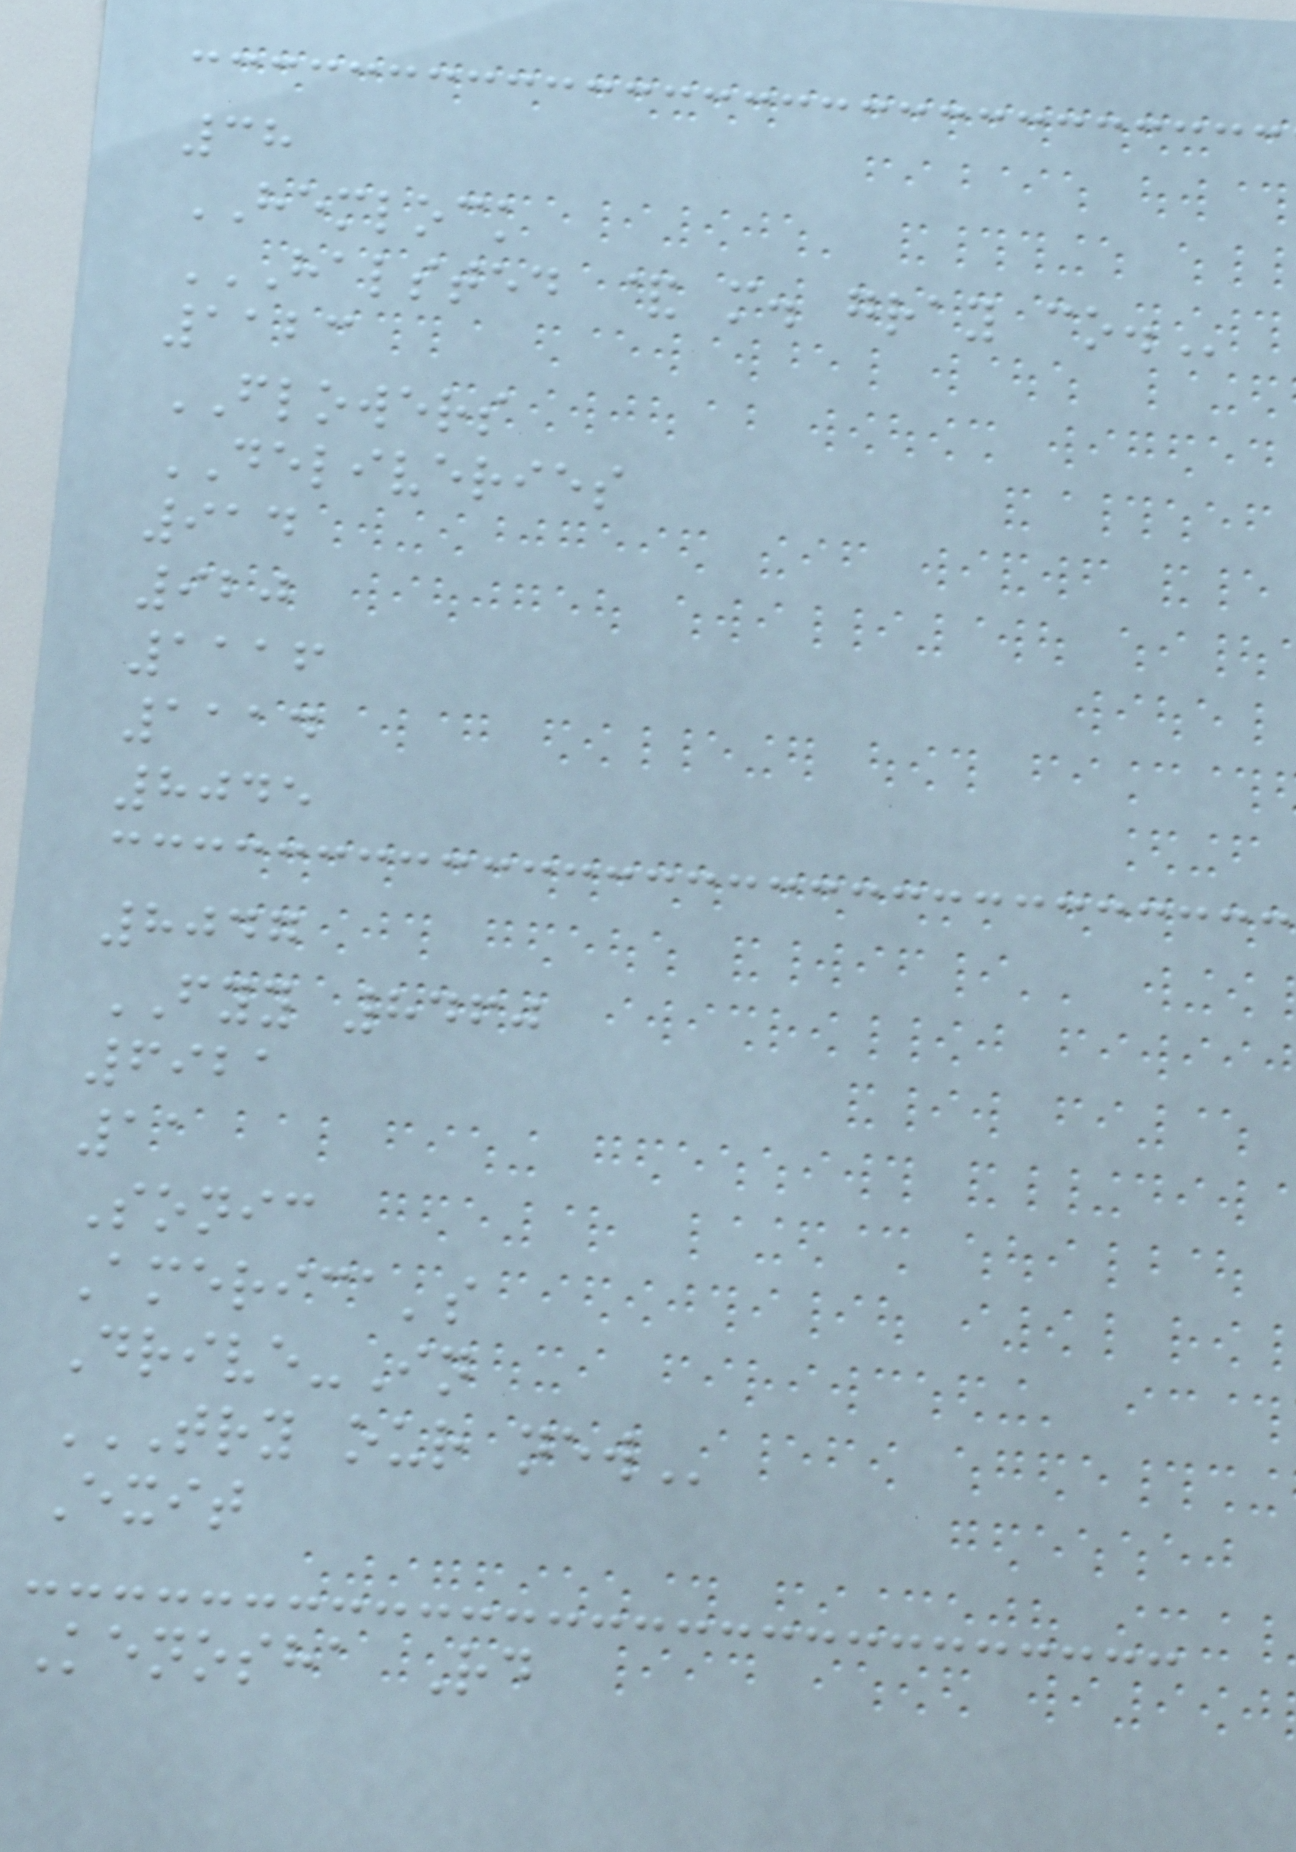38
HEMLOCK
HALSTED & M. GRAY CO.
1123
FLOWERS
DELIVERIES
914
920
1116
1114
8045
8047
FYY 8460
6921
11
Sonic
America's
Drive-In
TRY OUR NEW
Exit
Kenosha Rd
